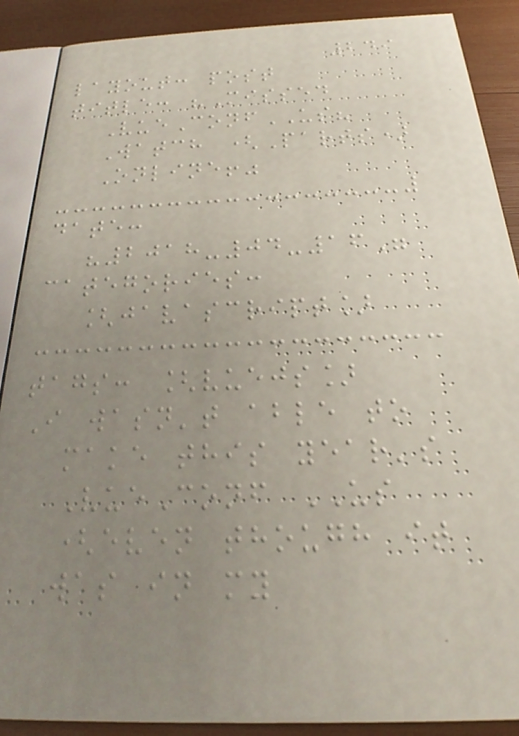249
layout: post
title: "Missed
VueConfUS?
Watch (Parts)
Online!"
date:
"2018-04-16"
categories:
[javascript]
tags: [vuejs]
I wasn't able to
make this year's
VueConf US
(even though it
was in my
